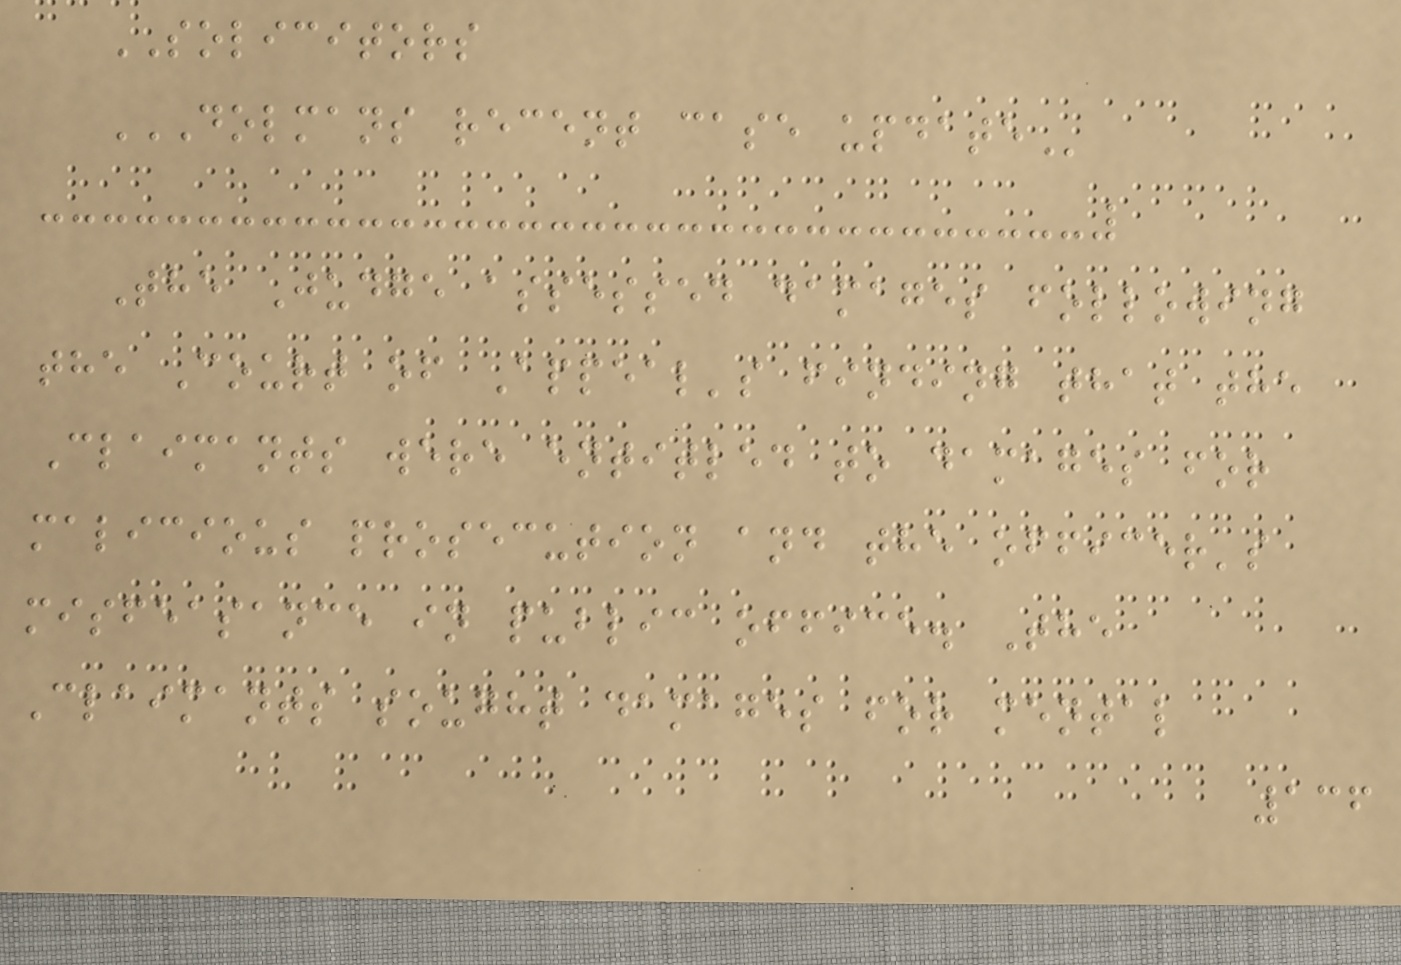SOLICITORS
DOLMANS RECENT CASE UPDATE
The Judge assessed damages following
the Court of Appeal's finding that the
Claimants were entitled to damages for
malicious prosecution and the officer's
misfeasance in public office. The
Claimants sought damages for mental
136
